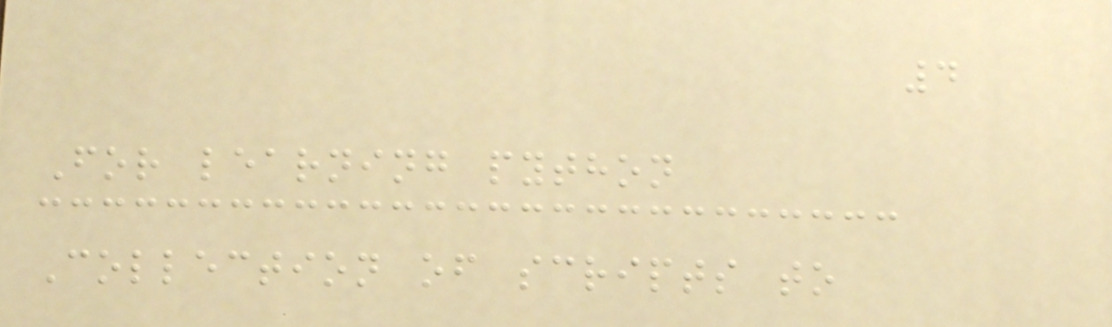4
For learning python
Collection of scripts to
